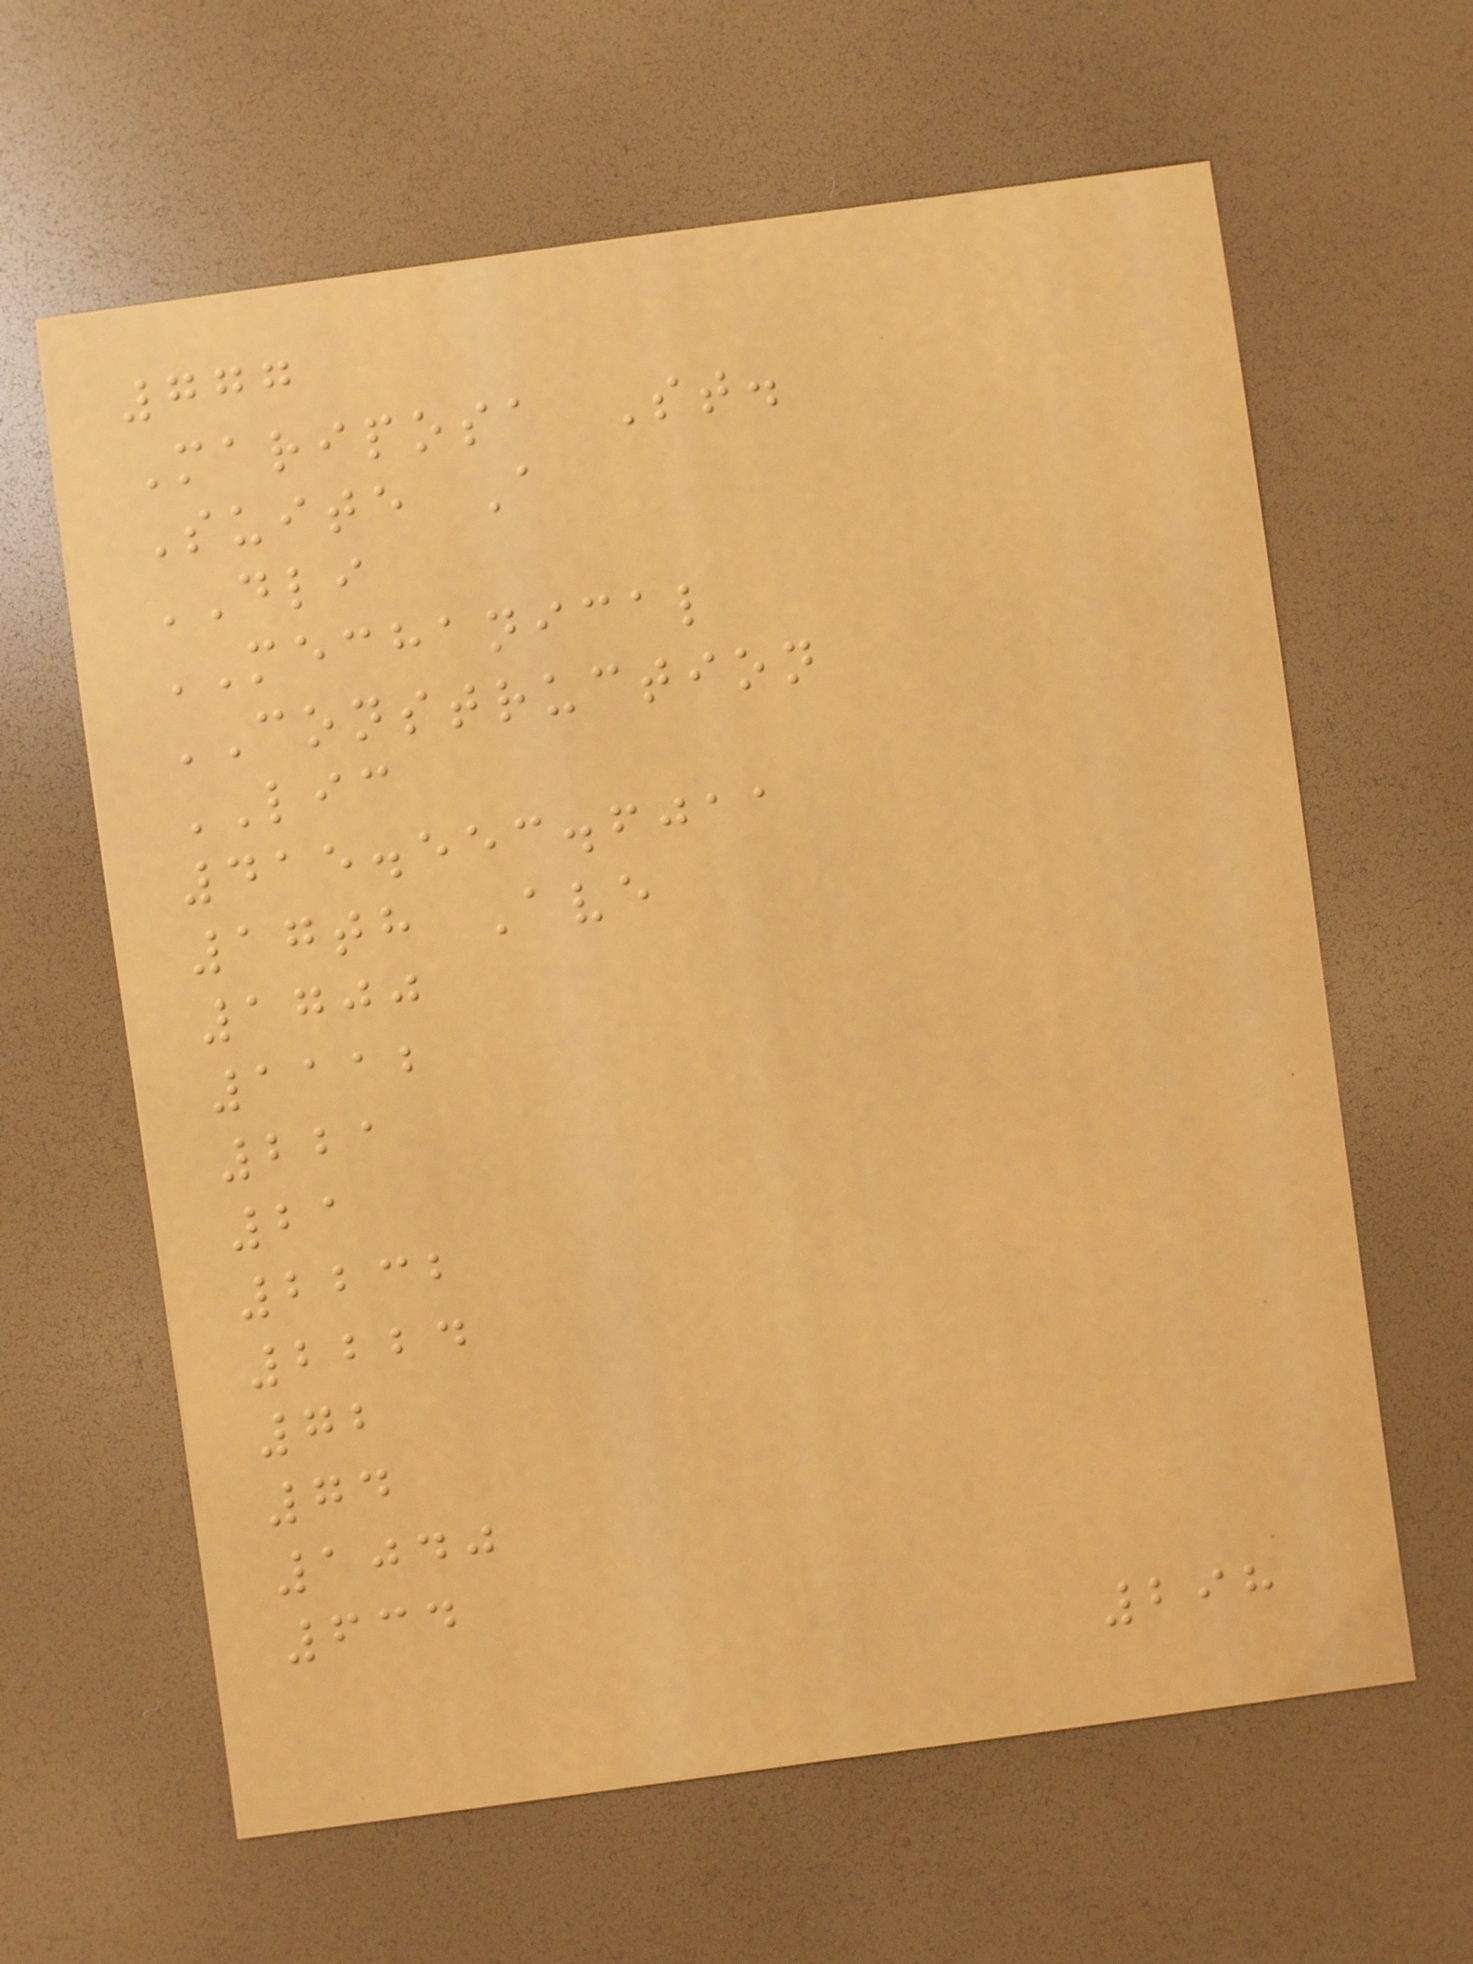777
Mariposa St.
Suite A
DLI
MECHANICAL
CONSTRUCTION
LIC
415.553.6011
17th Ave
1700
1112
221
21
2232
2224
72
74
1040
634
298
